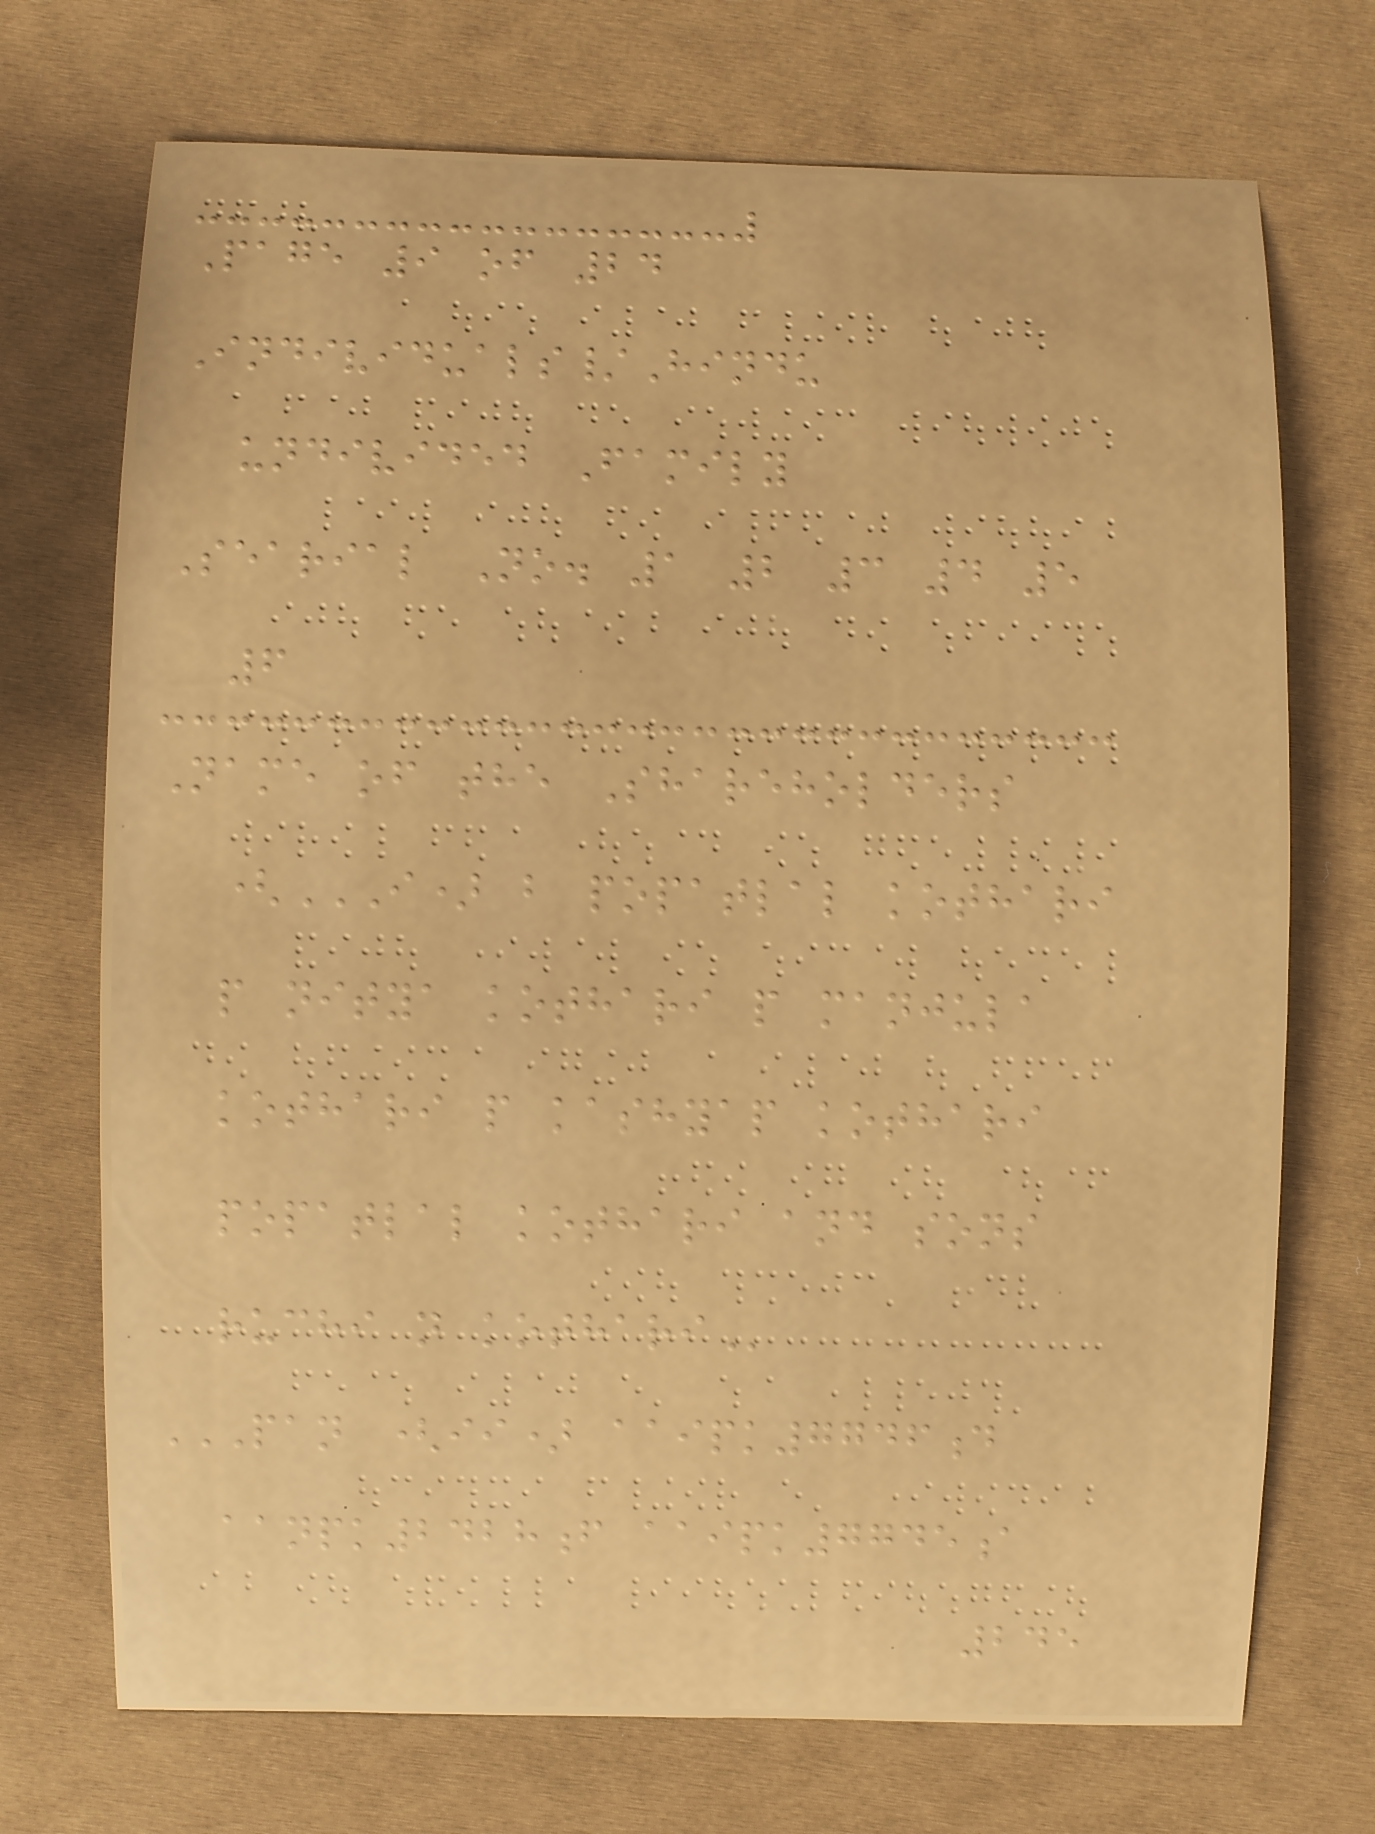Page 9 of 24
Individuals/Hindu
undivided Family
Searial No. 1 2 3 4 5
6
Name of the Shareholders
(I) B POPATLAL KOTHARI
P NITYA KOTHARI P MANJULA
KOTHARI P KASHYAP KOTHARI
POPATLAL KOTHARI AND SONS
RUCHI N KOTHARI
PAN (II) AAIPK7746D
AANPK2428F AAIPK7745A
245
